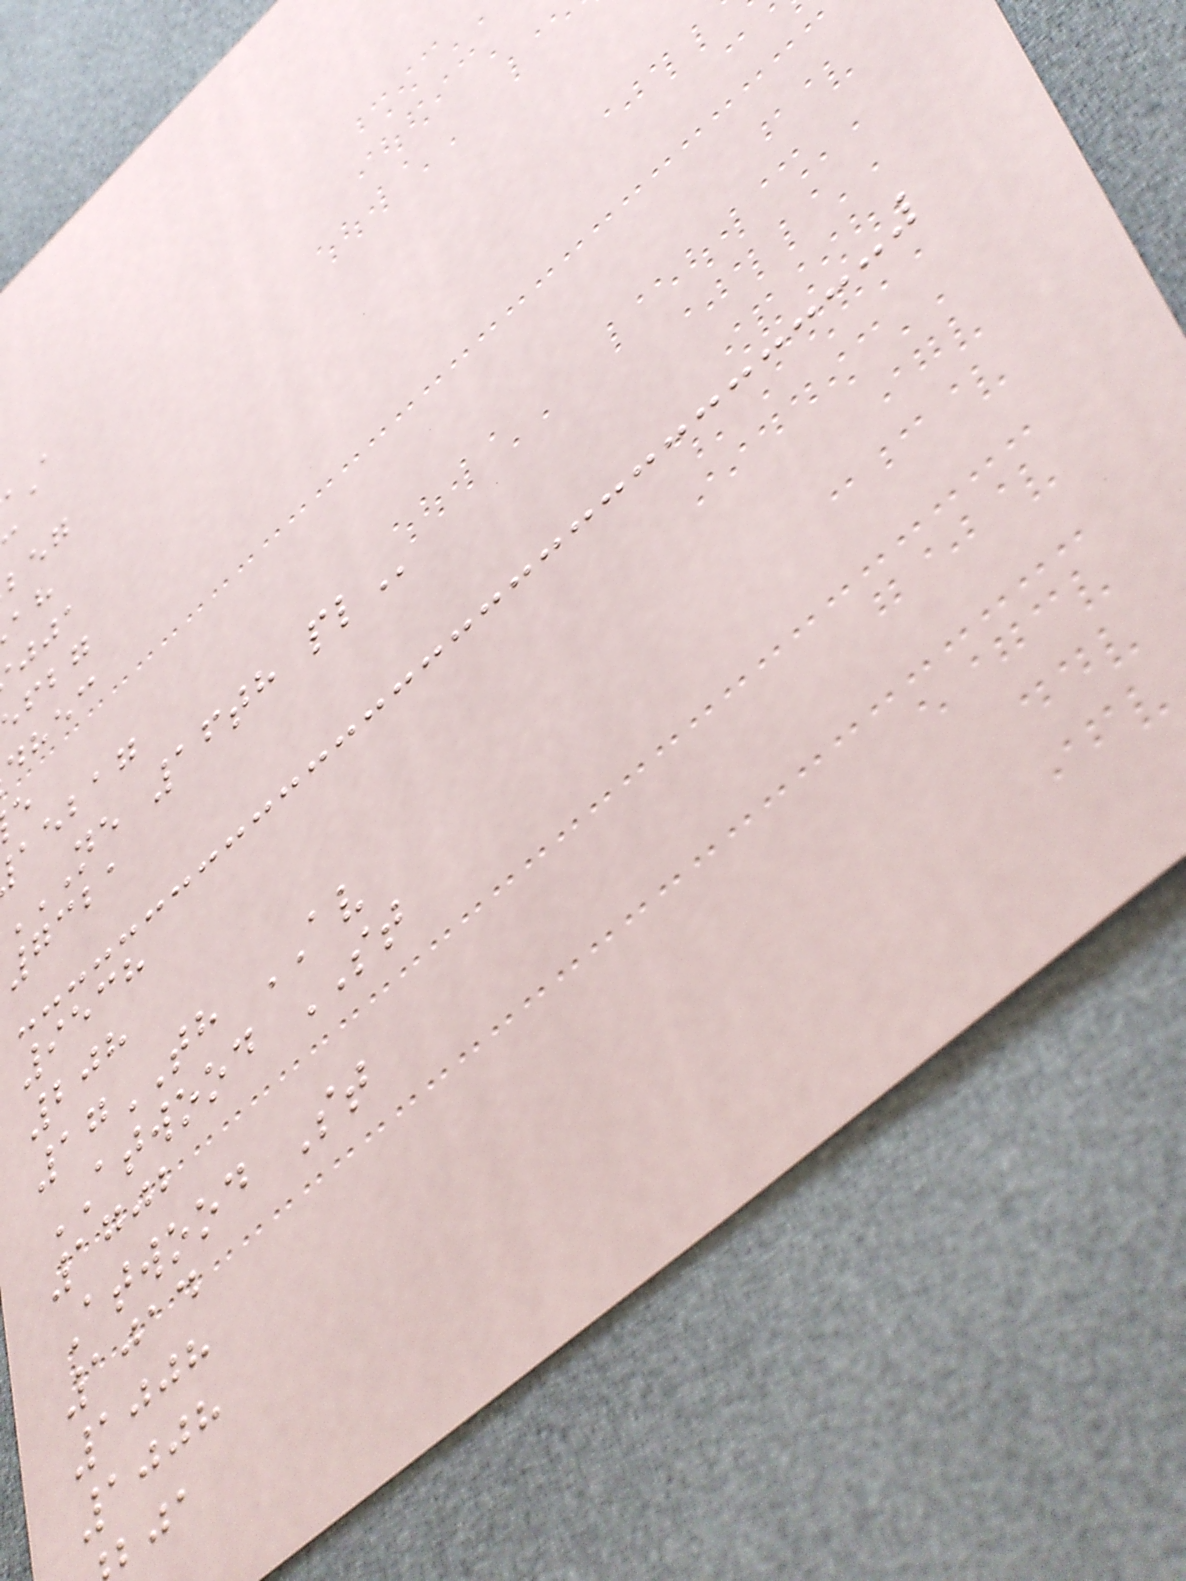dhec
aebag
NE 16th
7321
9538
208
17TH AV
ATWOOD ST
1702
Atwood St
1014
1008
1008
